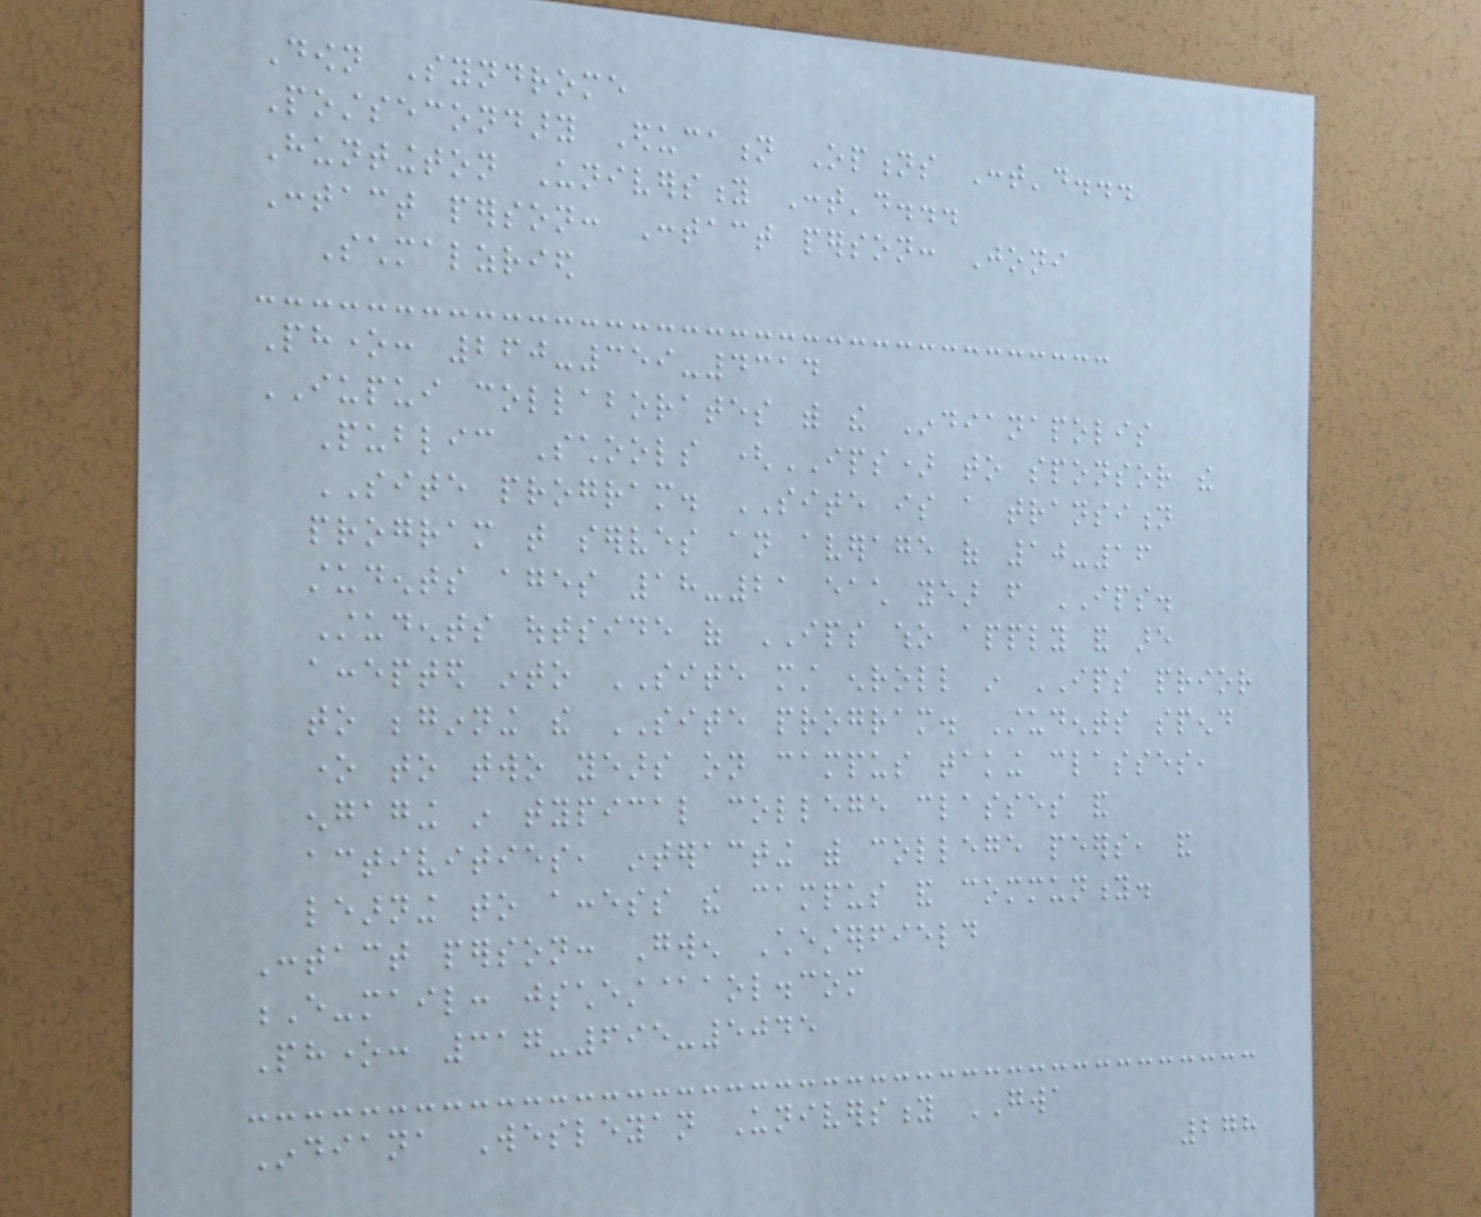Down Syndrome
Postsecondary Education Options Cont'd...
Huntington University Cont'd...
Contact person: Contact person: Joni
Schmalzried
Phone: 260-359-4314
IUPUI collaborates with the Indianapolis
Public Schools (IPS) to sponsor the
SITE program. SITE is a transition
program that serves an average of 10-16
students ages 18-21 each year from IPS.
Students outside of IPS who apply and are
accepted into SITE must enroll in IPS prior
to beginning the SITE program. Students spend
one to two years on campus taking classes,
engaging in typical college classes and
activities, interacting with college peers, and
learning to access the campus and community.
Contact person: Gwen Chesterfield
E-mail: jschest@aol.com
Phone: 317-695-5045
Indiana Wesleyan University GWA
278
